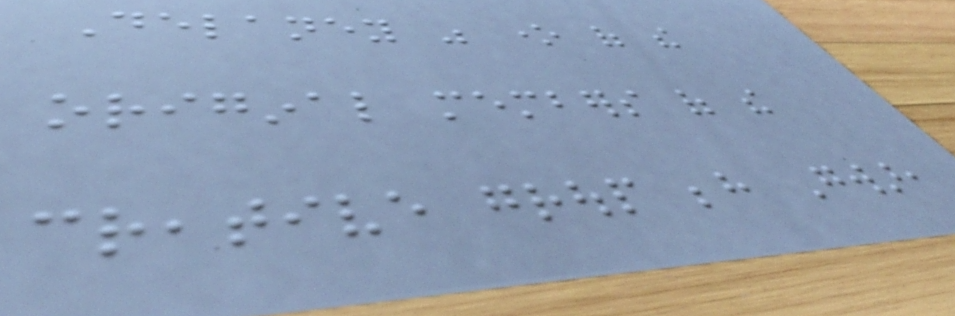Delaney was one of the
original members of the
creative group behind Gwar,
